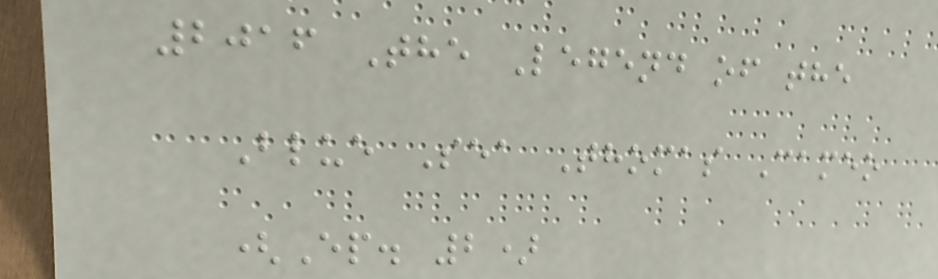2016 The Legend of the
Blue Sea Thomas Cameo
(Ep. 2)
